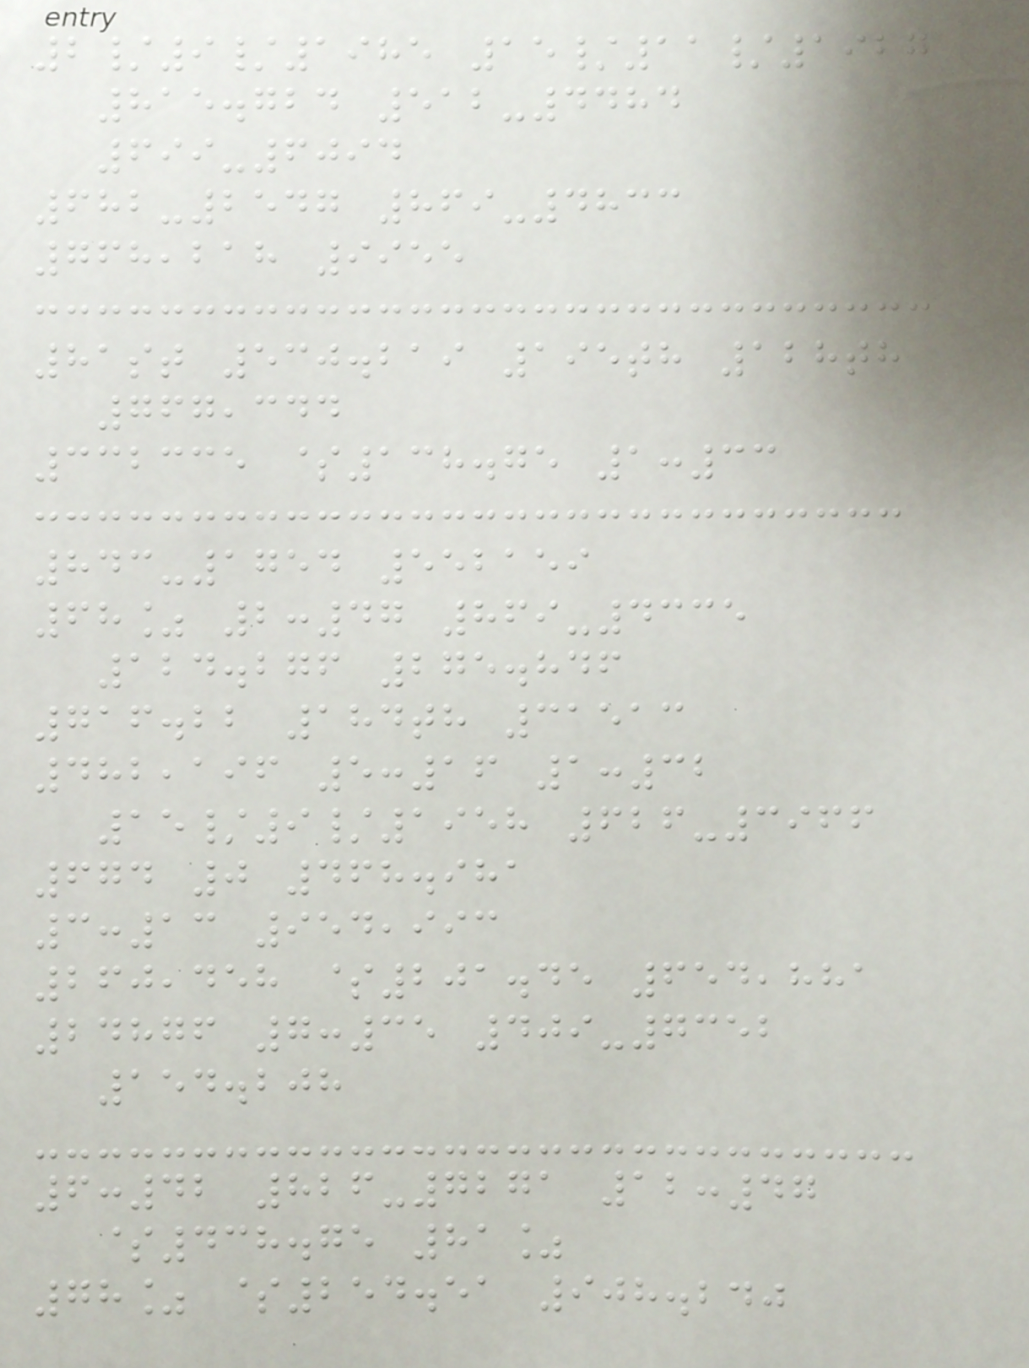2/9/1985 15/11/1927
815.724 512-4484
699-6094
682-2547 869-4833
768,218 9955
81st 530.219 195th 128th
767,344
332335 $138.75 1:33
843-1754 552159
68% 2:47 869-4335
124.276 275.846
716.22 184th 31513
482,196 5:16 1:32
15/9/1958 626-3966
674 0 468.981
3:13 954,993
260,458 $201.45 654,881
24876 7:35 409-7352
154.208
6:42 826-7271 12:47
$438.75 81%
78% $254.51 908.240
